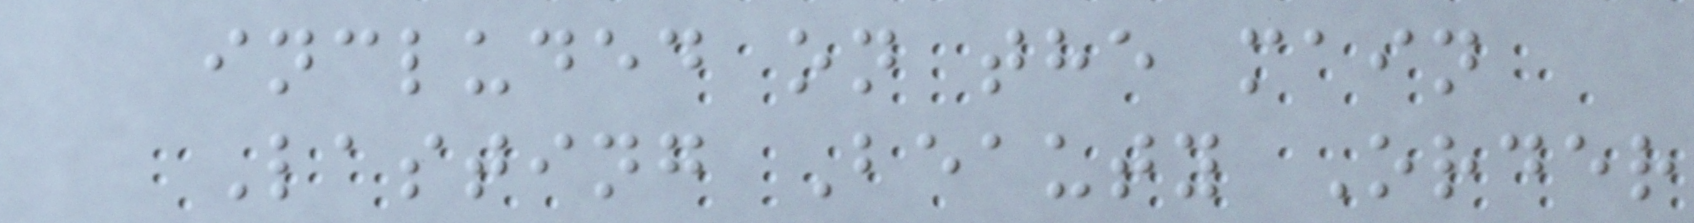included on the main
Lasting Beauty Order
